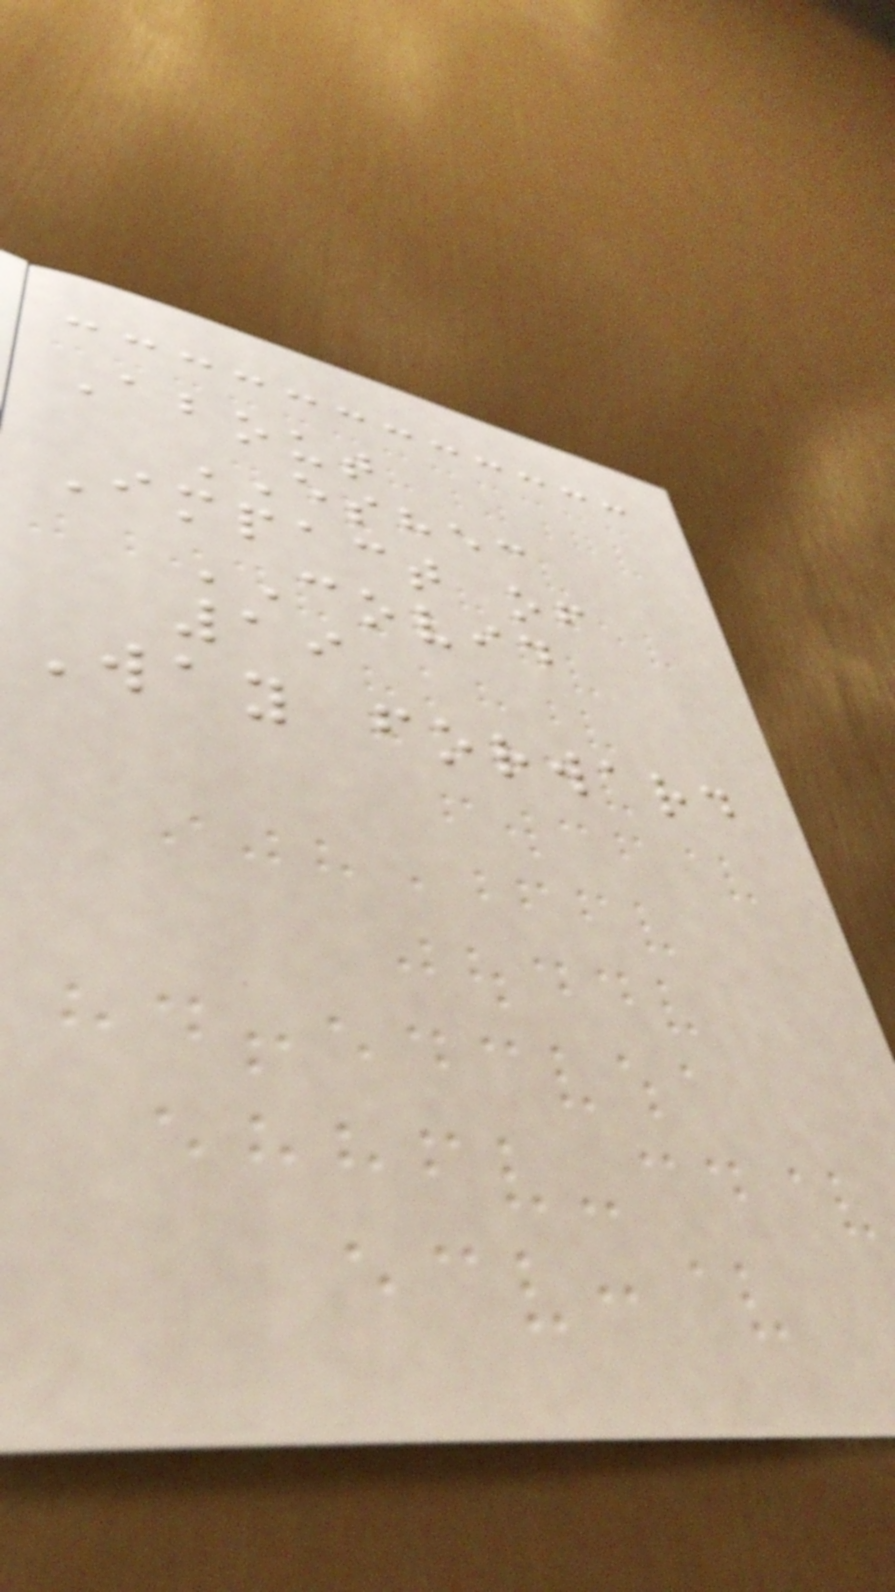About
ESHEC
Impact of
COVID
19
Way forward
